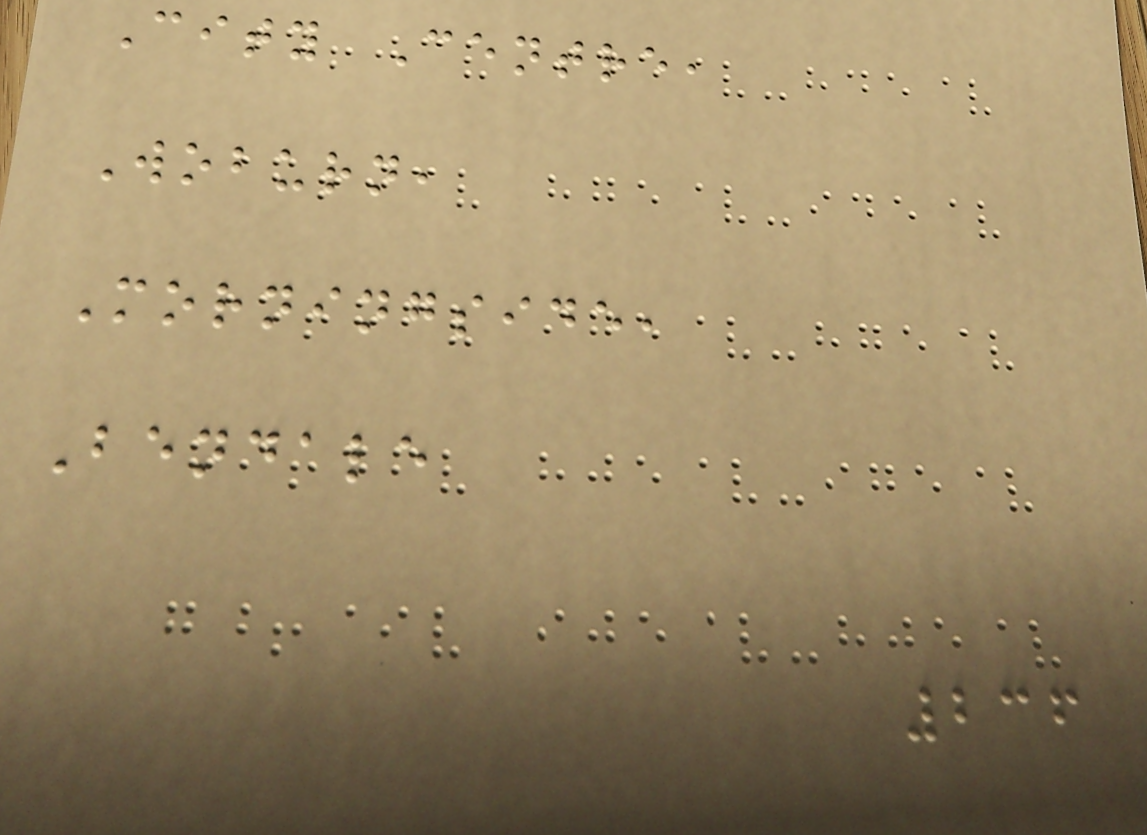City Centre,
Woburn,
Morningside,
Bendale
236
